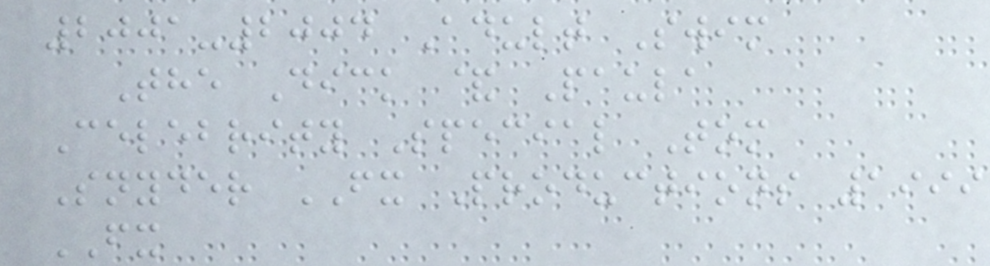2001-2004 Adult Swim
The Dick & Paula
Celebrity Special Tom
Snyder FX Productions 1999
FX
